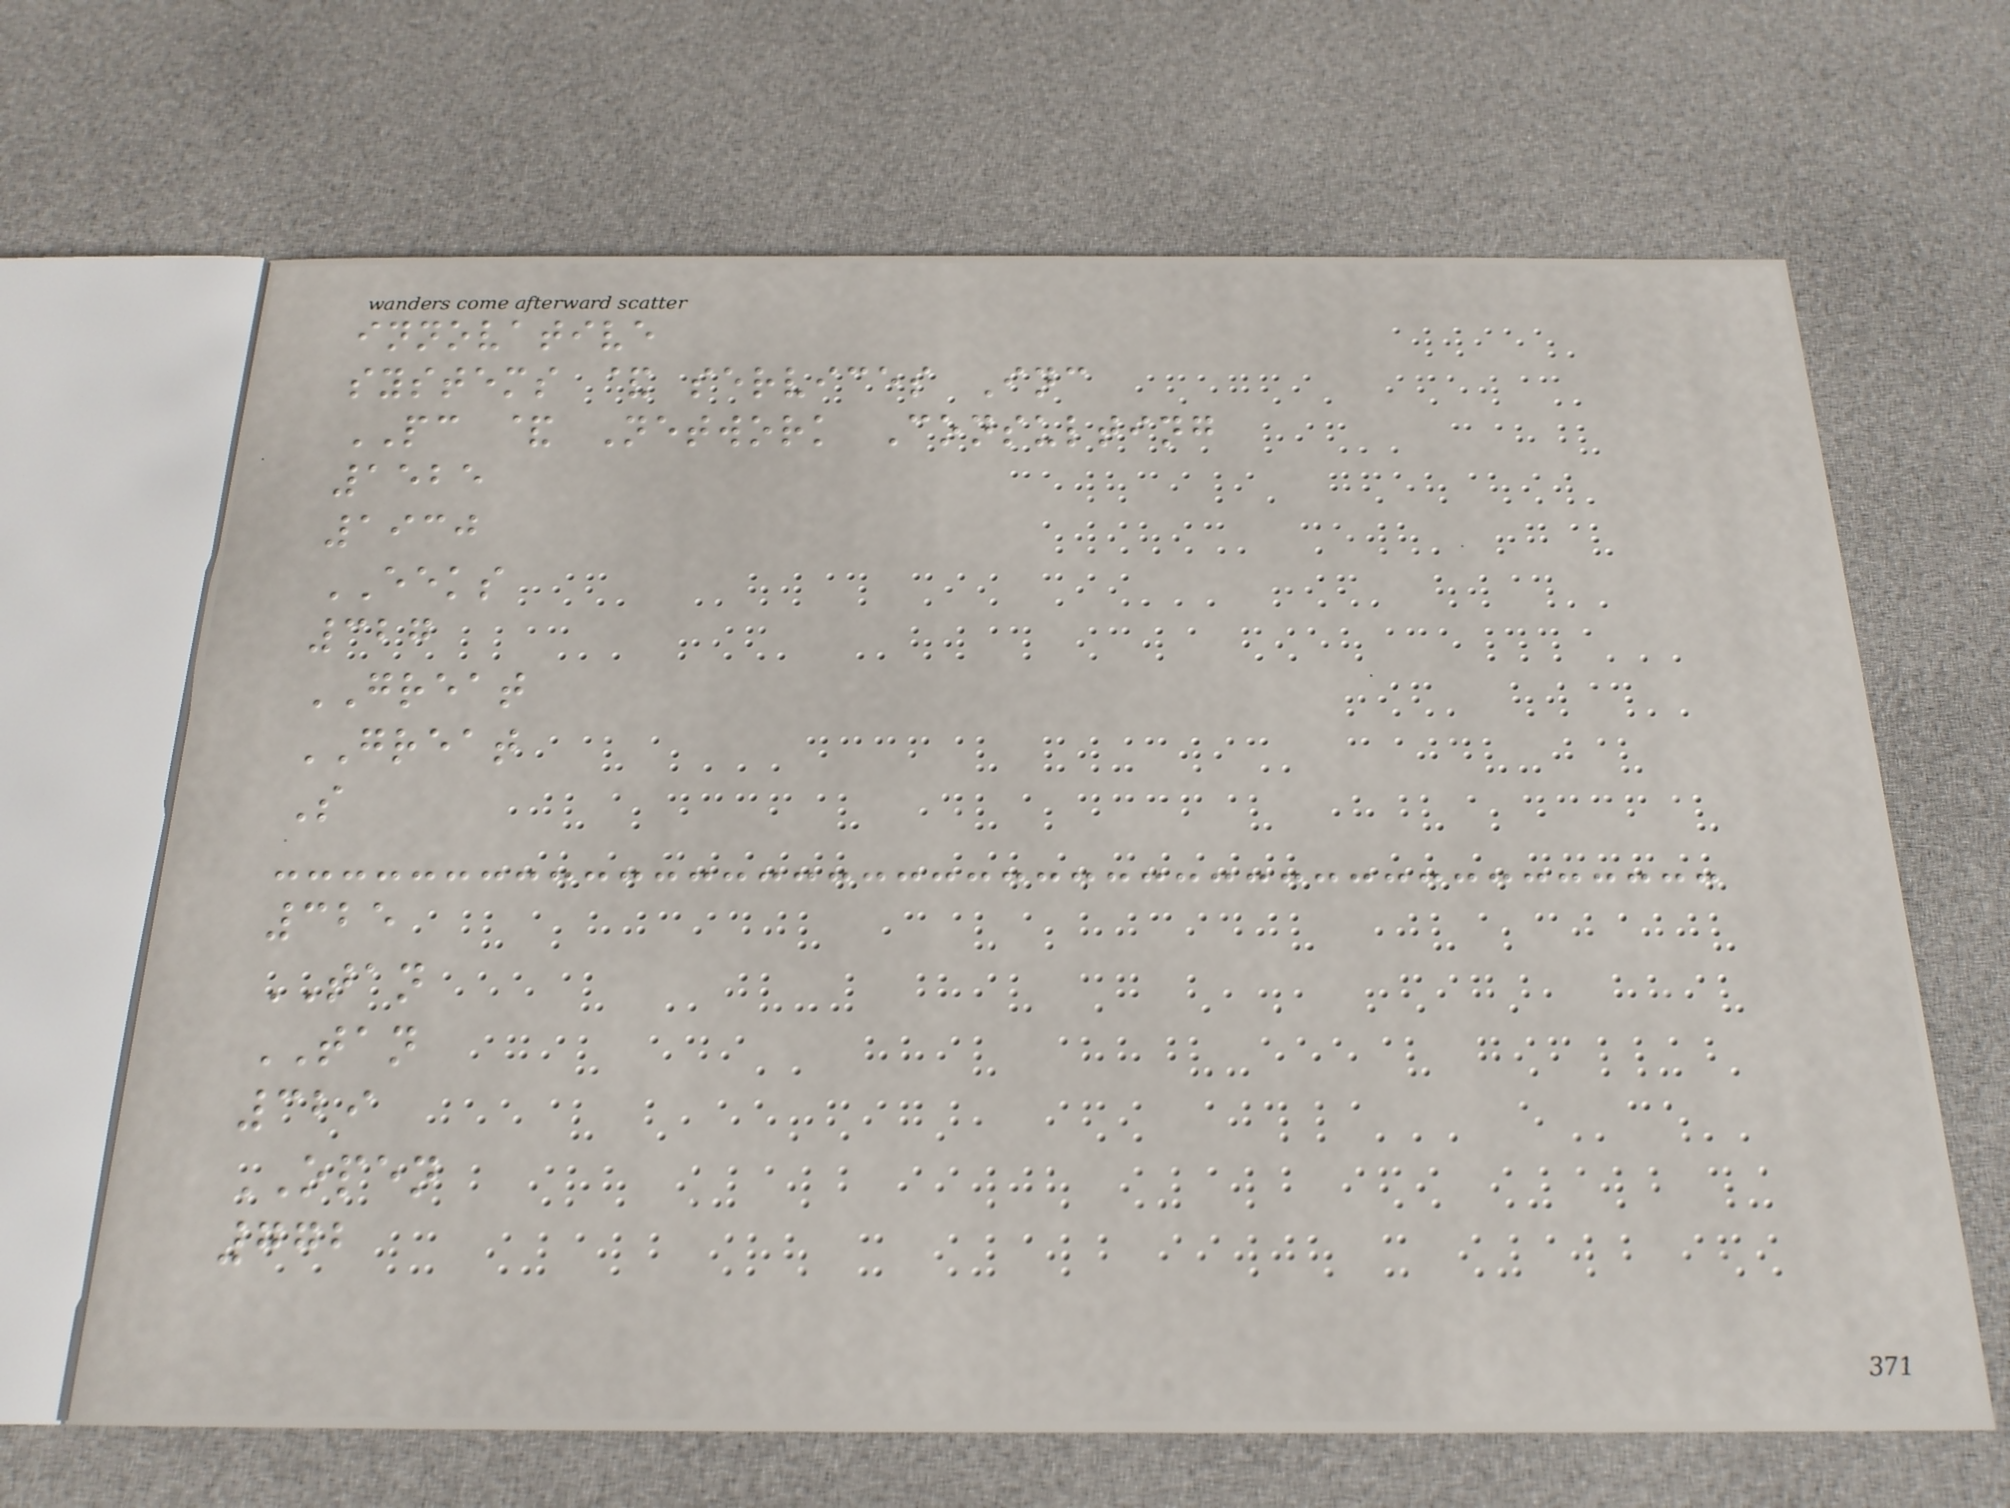innovative
systems & services Inc
PC & Network Consulting
1525
1930
EEKS
327
GREAT
GREAT
S
325
TAN
TAN
329
OPEN
772
